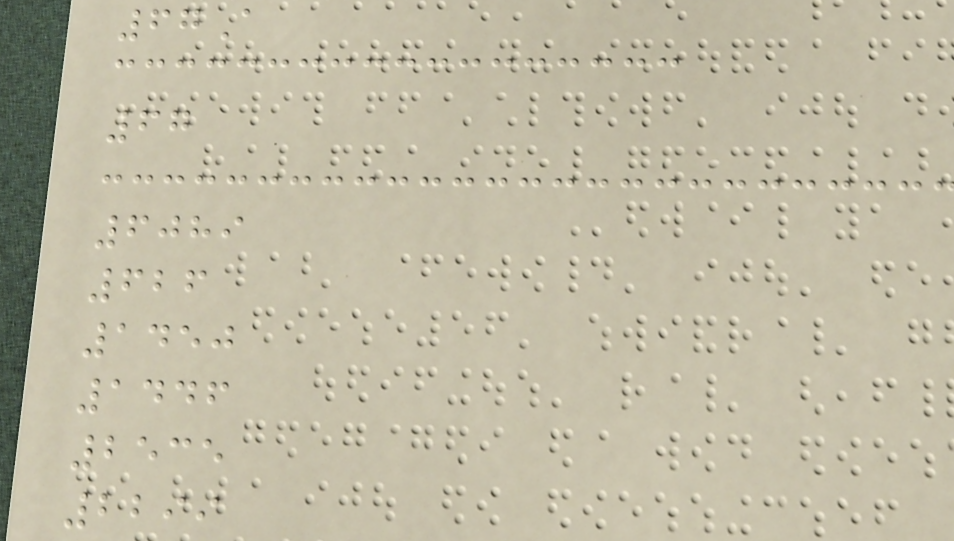67A
67
6089
626
1450
1446
2535
2299
